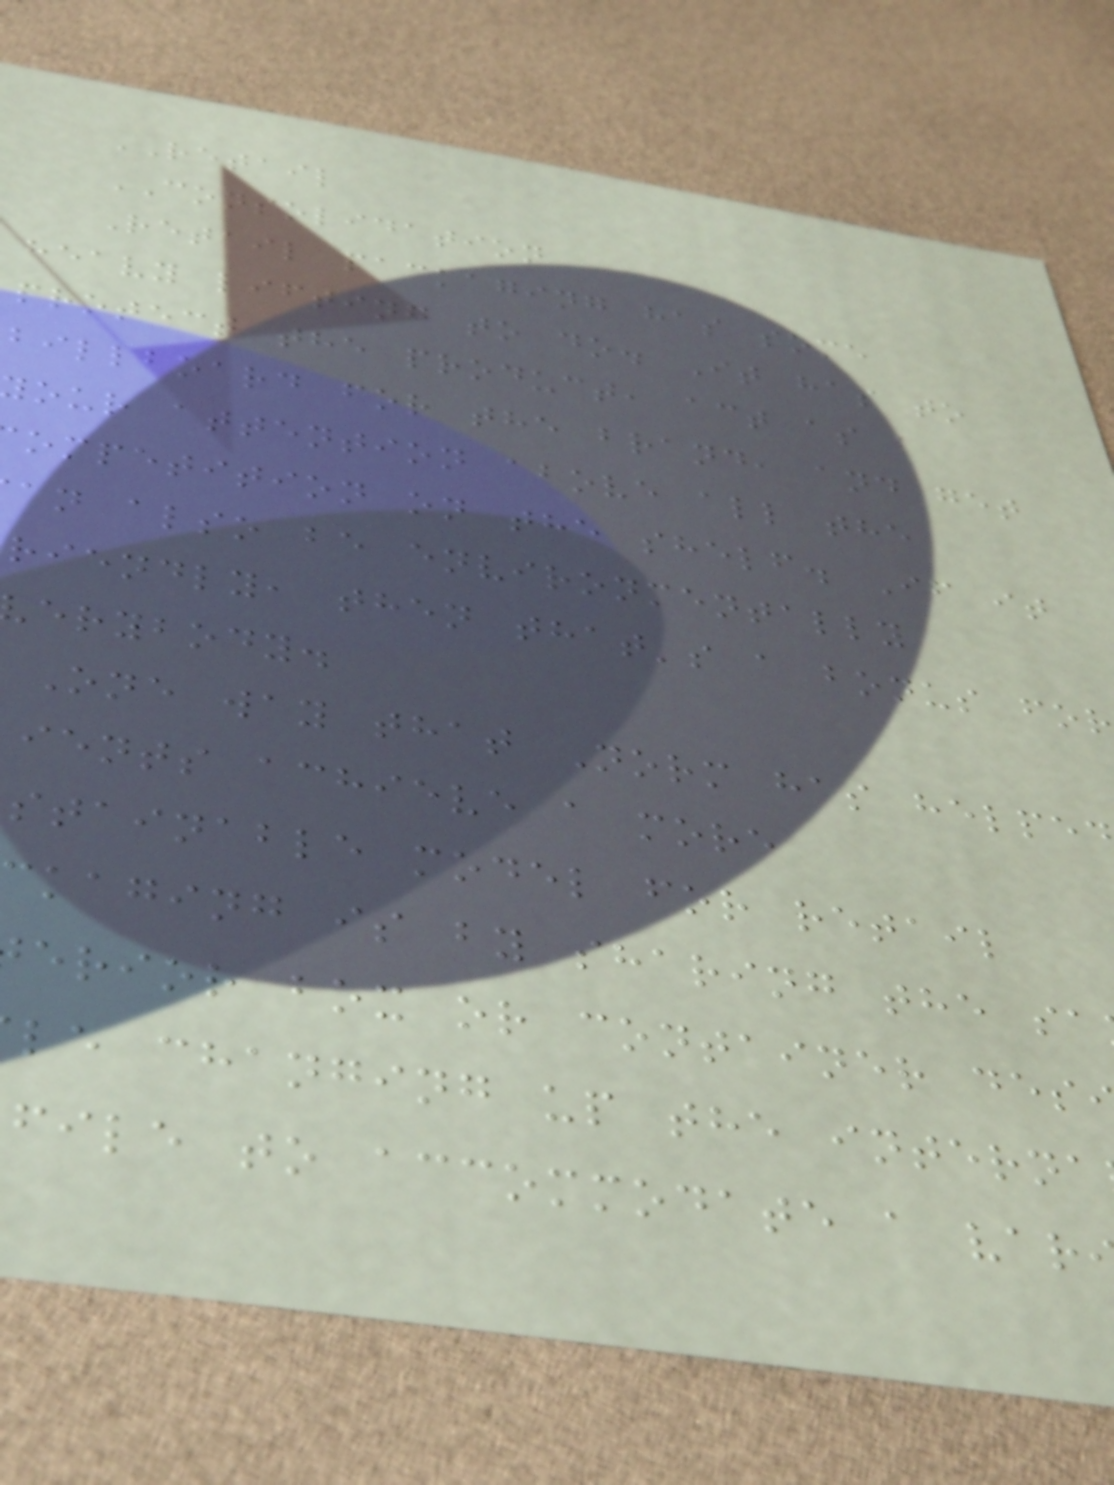RETAIL
CONSOLIDATION
Retail packaging has some
heavy lifting to do. It has to
protect the product, act as a
billboard for the brand, and get
our attention above all the
ompetition on the shelf. If it
an also be environmentally
riendly, then that's a bonus for
erybody.
One way that Norm has helpe
ients achieve a more
stainable model for retail
kaging is by sharing the sa
erior box or container des
le changing up the interna
file to accommodate a var
